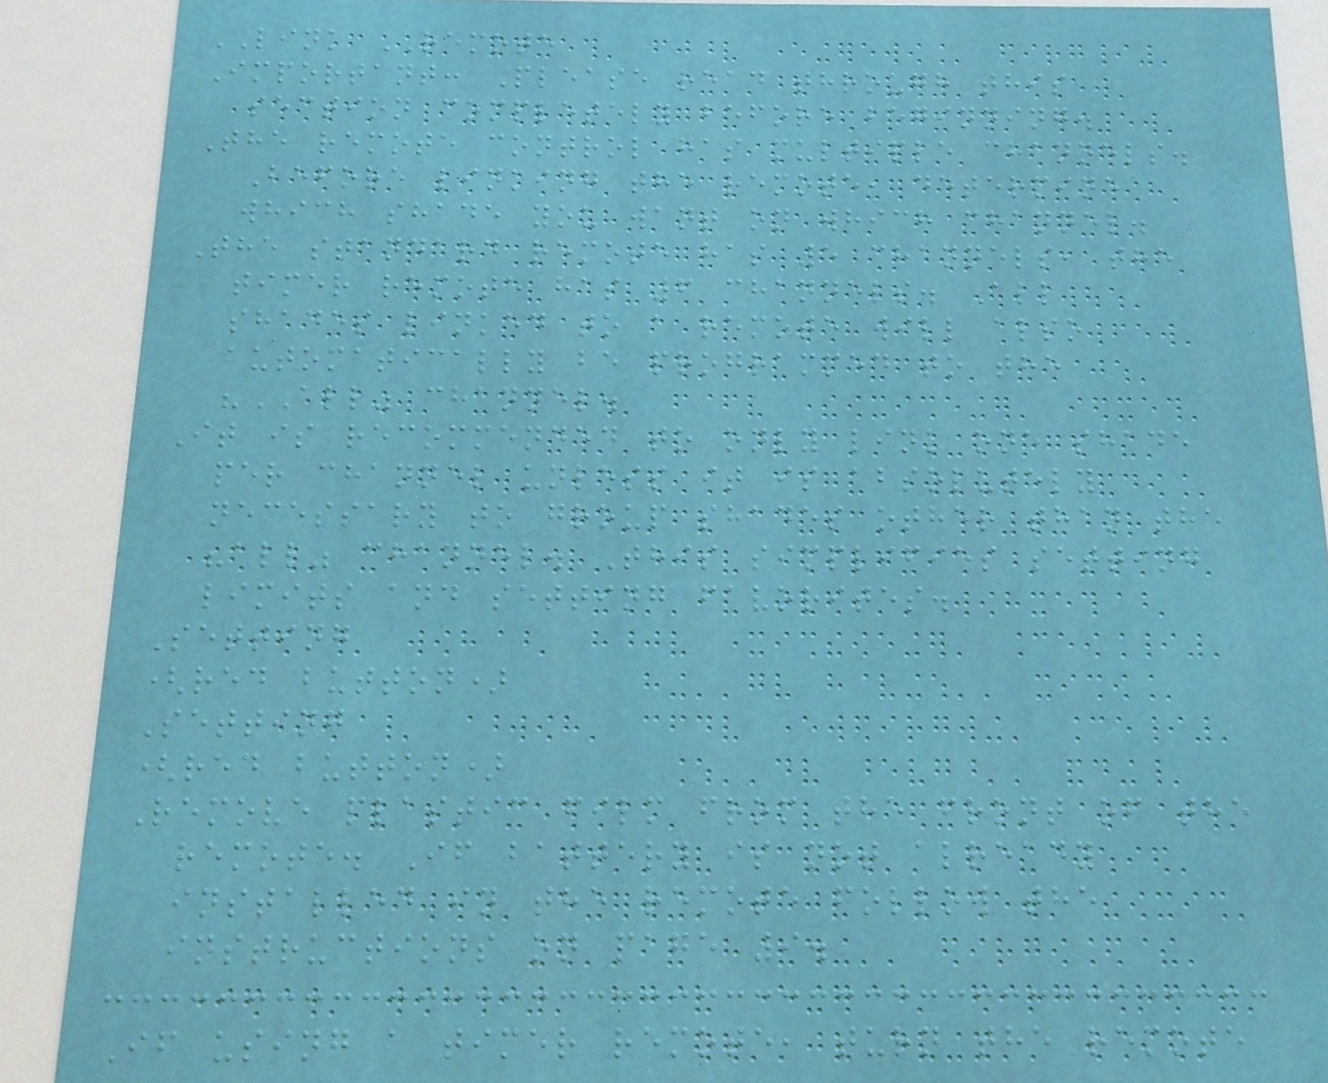LINK REMOTE
Important: Please read through this
section completely before beginning.
The remote control has multiple channels.
Before linking the remote, determine
which shade you want on which channel.
The standard remote has 5 channels, the
timer remote has 6 channels. All
shades linked to a remote will also
automatically be programmed to the
"ALL" channel.
It is recommended to only link one shade
per channel unless it is absolutely
necessary to group shades other than the
"all" channel. This simplifies setting
limits and setting favorites.
Setting
(red button)
Setting
(red button)
Remove plastic film from the front of the
remote. If battery is not already
installed in the remote follow the
instructions on page 9.
If using a timer remote, turn the remote
